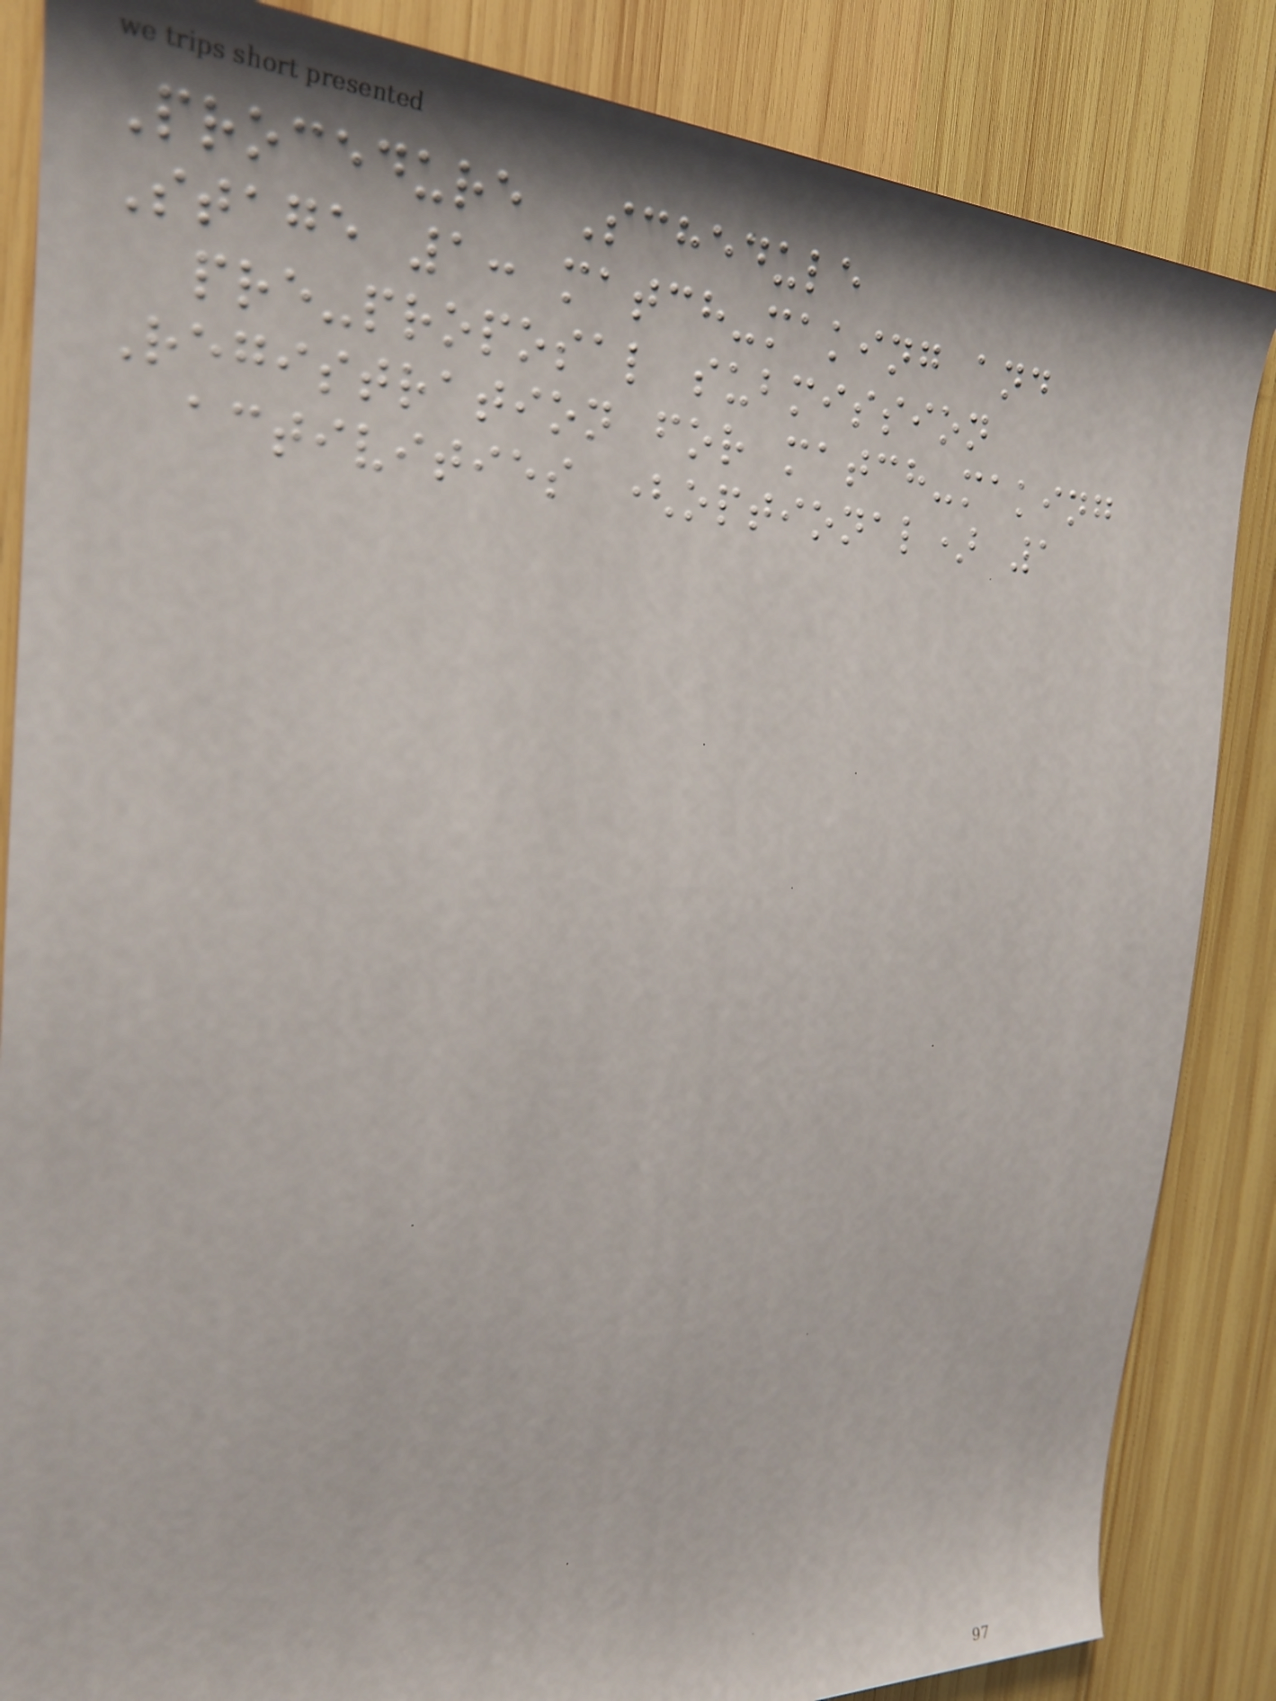Procedure Schedule
Stage 1: match-making and
pre-proposal submission
Registration for match-making
activities (optional) 1
